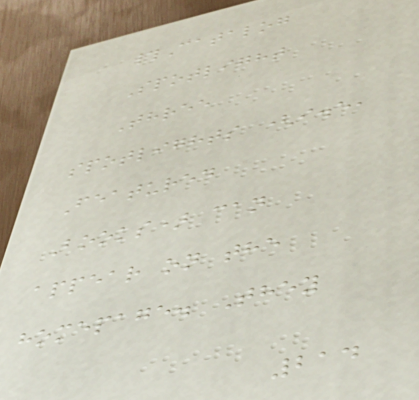#Catalog
Spotlight
Three
spotlights (i.e,
Featured
Books) can
appear on the
homepage. They
214
